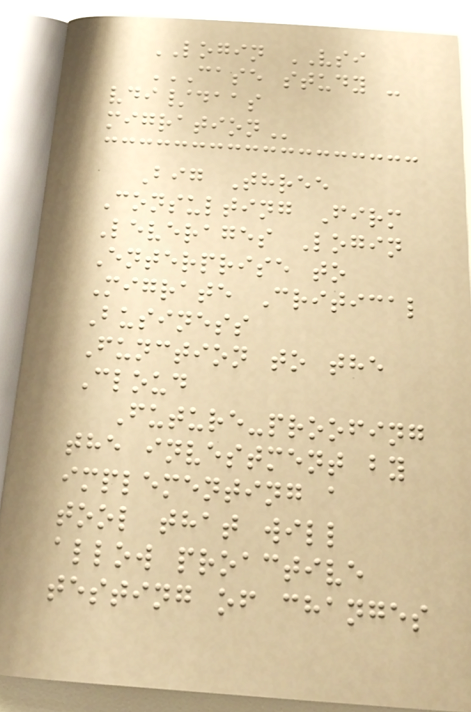LOGIN VSI
CASE STUDY -
VDI/DAAS
MIGRATION
Big Three
Consulting Firm
Leverages Login
Enterprise to
Migrate Critical
Business
Function to the
Cloud
Future-proofing
the investment by
implementing a
tool that will
allow proactive
testing of changes
